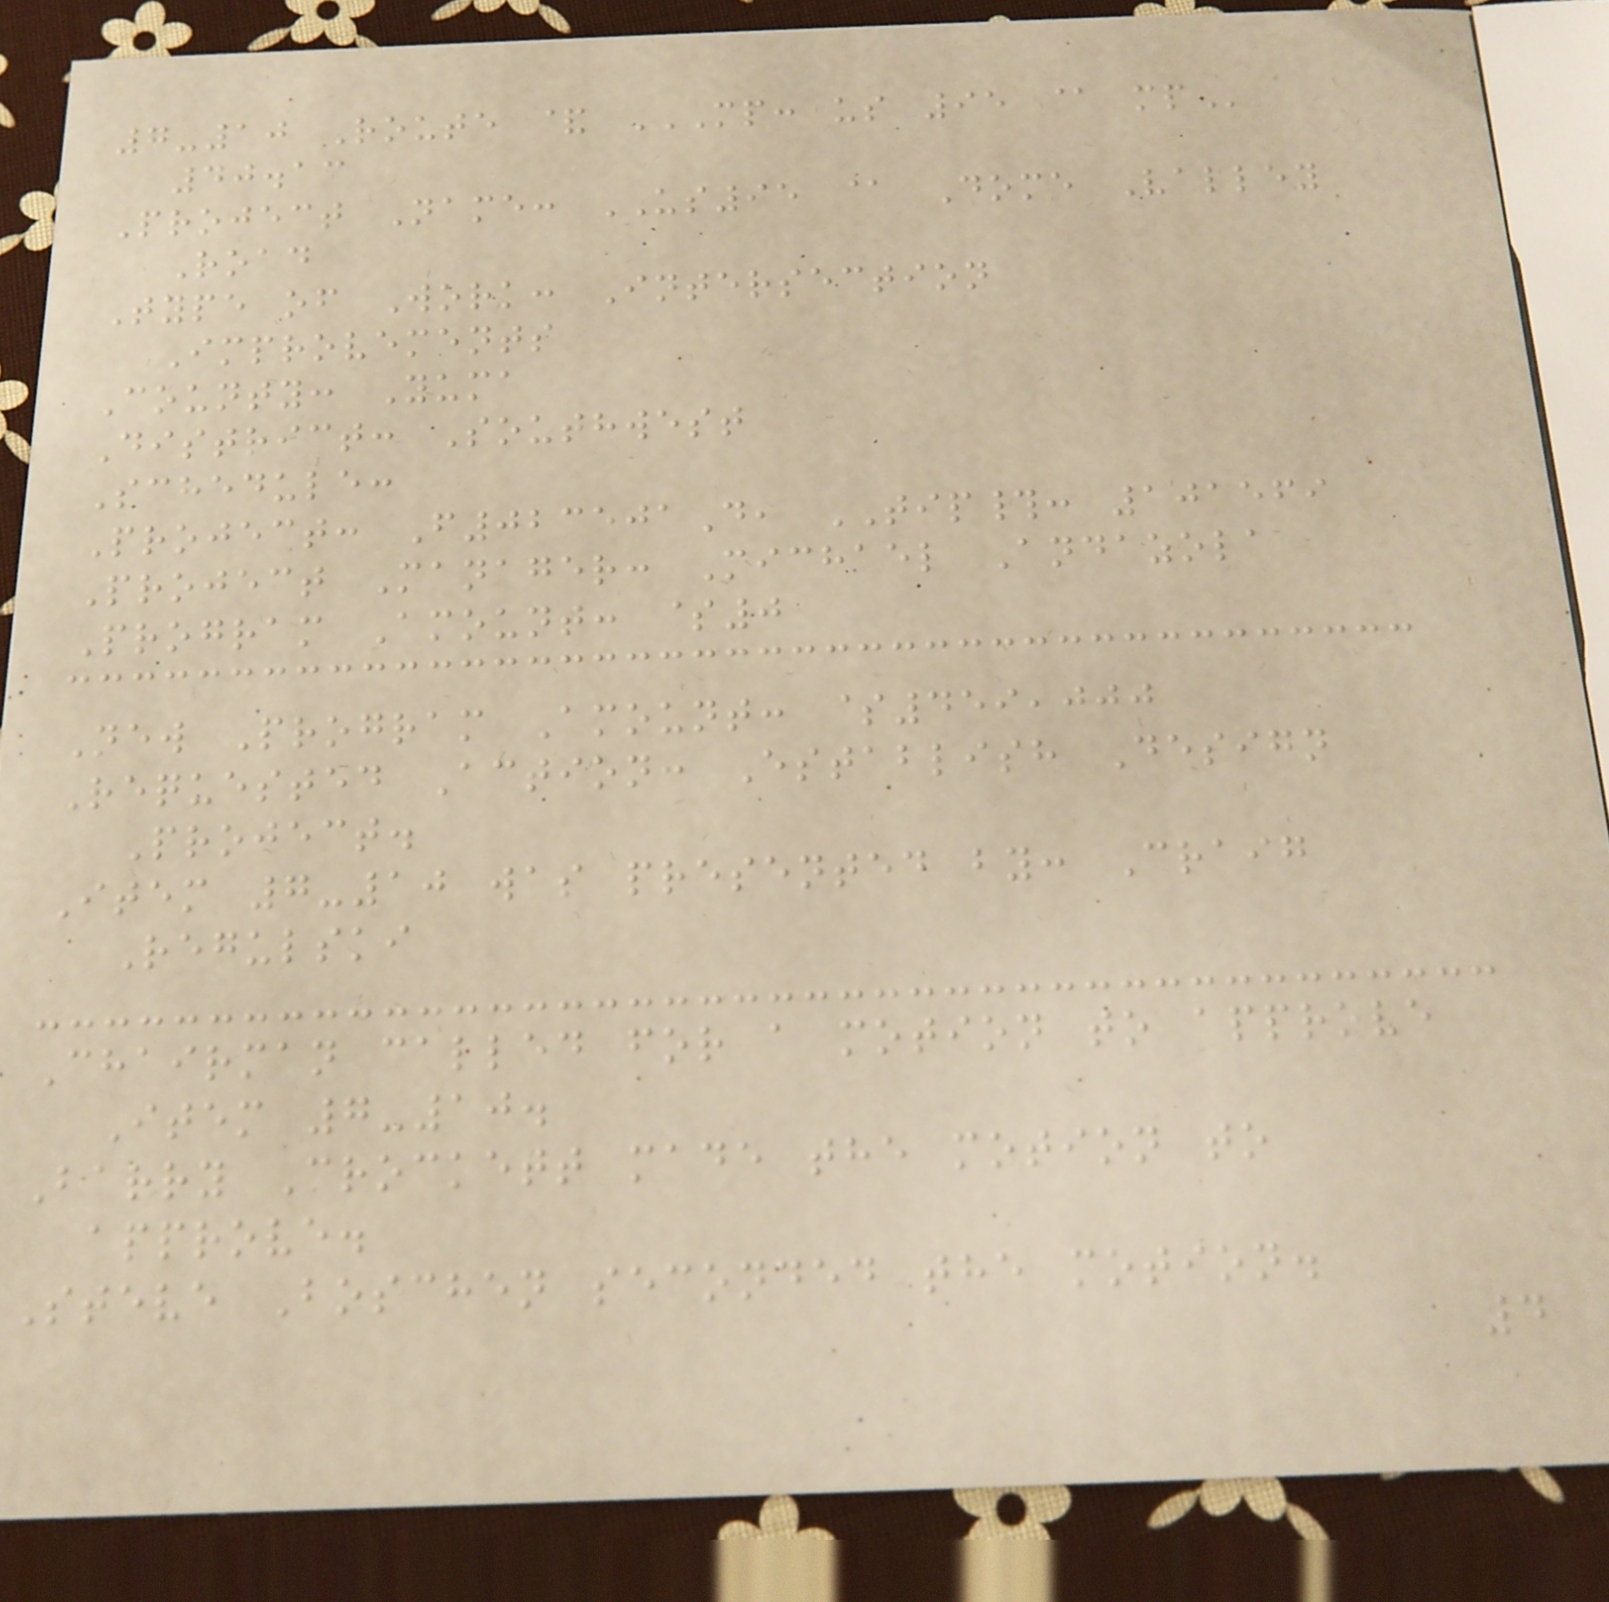7-10 Route & MP: US 95 @ MP
40.13
Project Name: US95 @ Dome Valley
Road
Type of Work: Intersection
Improvements
County: Yuma
District: Southwest
Schedule:
Project: F023501D, TIP#: 101569
Project Manager: Michael Andazola
Program Amount: $0
New Program Amount: $459,000
Requested Action: Establish Design
Project.
Item 7-10 was presented by: Craig
Regulski
Chairman called for a motion to approve
Item 7-10.
Barry Crockett made the motion to
approve.
Steve Boschen seconded the motion.
4
